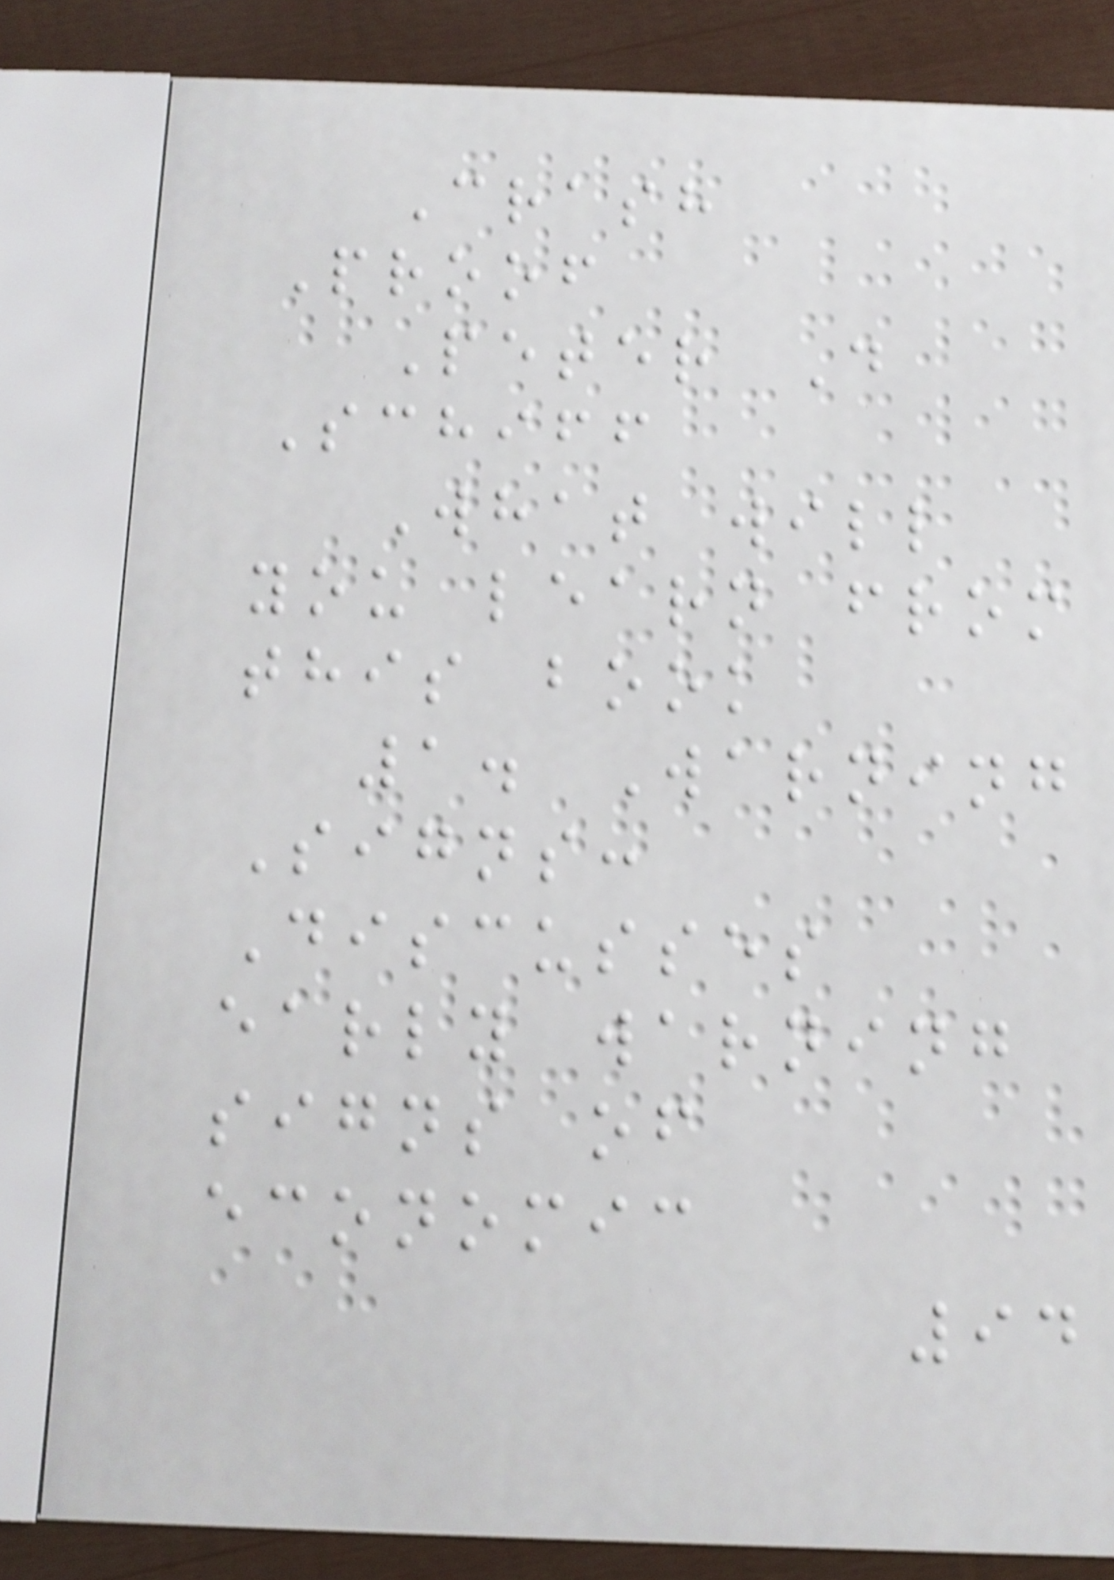Crash
Proof
Peter D
Schiff
What will
you learn from
this book
1. Warning
Signs:
Discusses
early warning
signs of
economic
94
